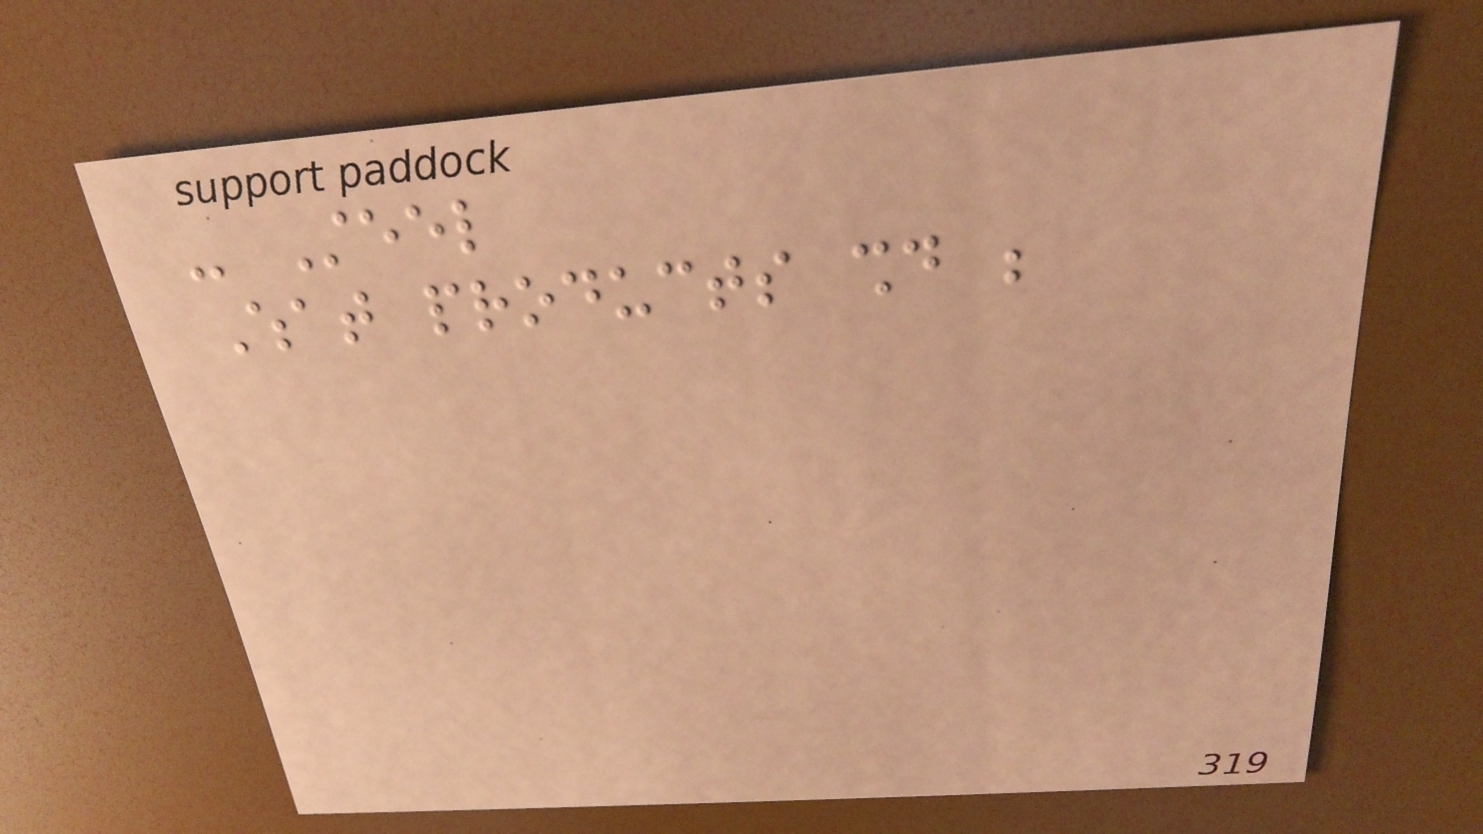- Steel
What products should be
